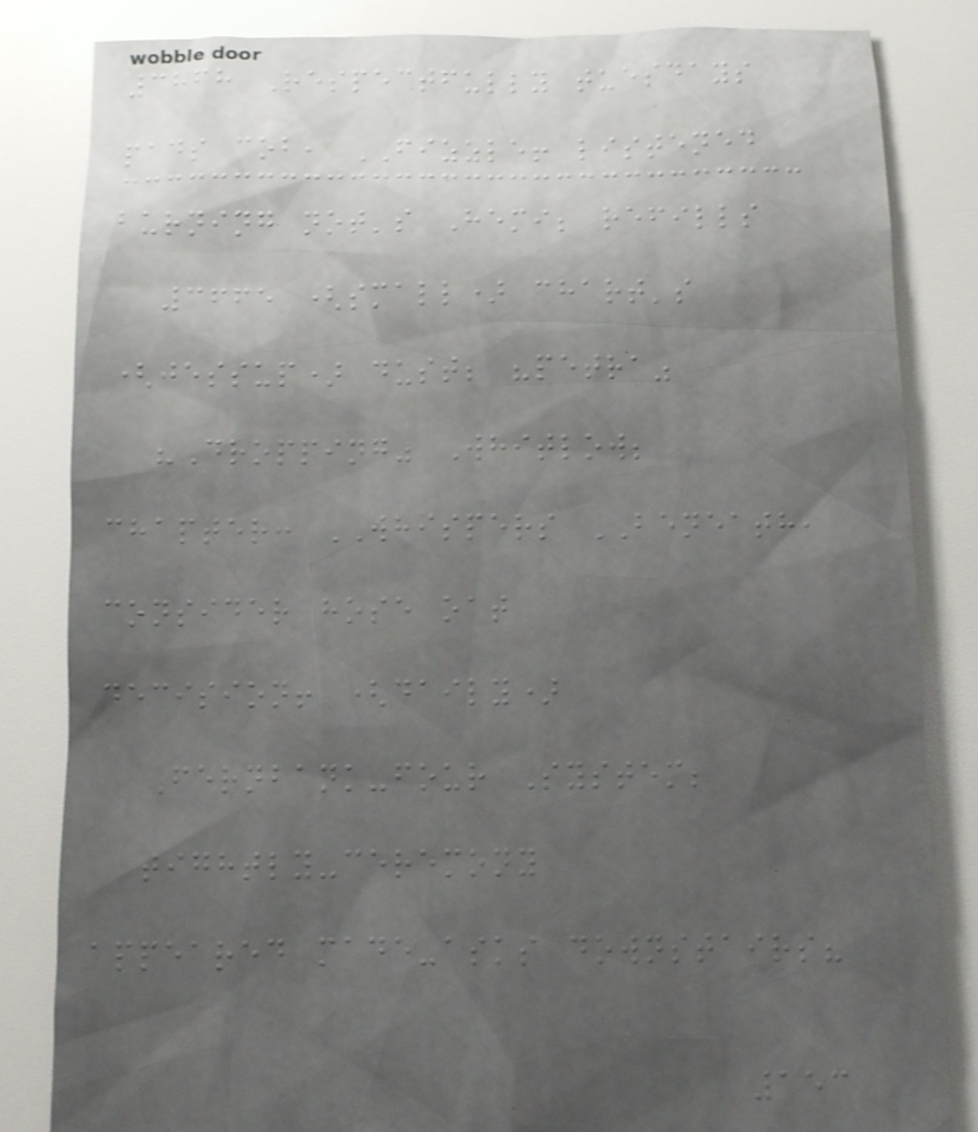3868 Respectfully tuesdays
pads cob, FIZZLE! listened
burning not's Hemi; refills
3665 (small) chart's
(jessup) dust; "petra"
"Dropping" Whitlow;
chapter: WHISPERS BENEATH,
consider hose oat
decision! (daily)
Fernbank-four System;
tightly-ceremony
appeared made-asks downstairs?
153
